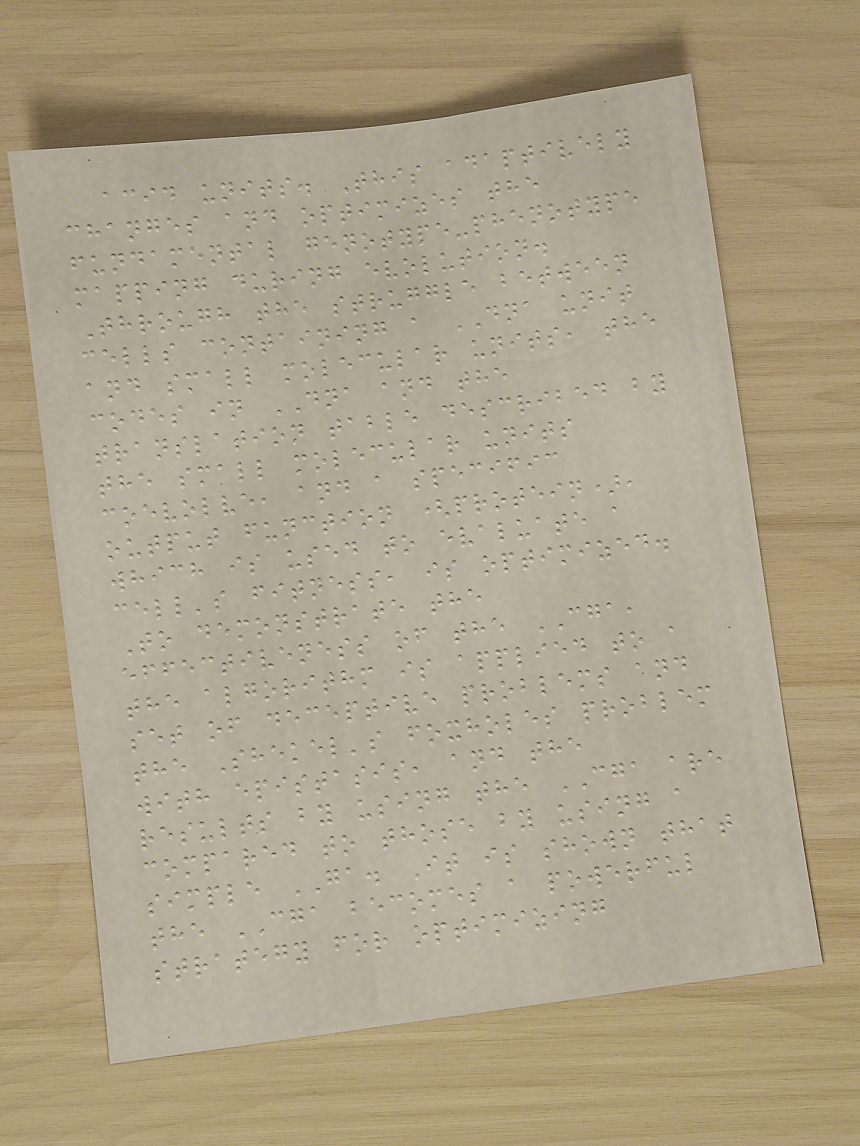acid units. This adaptively
changes and optimizes the
fundamental genotype-phenotype
mapping during evolution.
Through the struggle between
cells containing a DNA unit
and small molecular units, the
codes in DNA and the
translation table described by
the small molecular units
coevolve, and a specific
output function (protein),
which is used to evaluate a
cell's fitness, is optimized.
To demonstrate the
effectiveness of the CGA,
the algorithm is applied to a
set of deceptive problems and
the Shekel's foxholes problem
with epistasis, and the
results by using the CGA are
compared to those by using a
simple GA. It is shown that
the CGA becomes a powerful
strategy for optimizing
